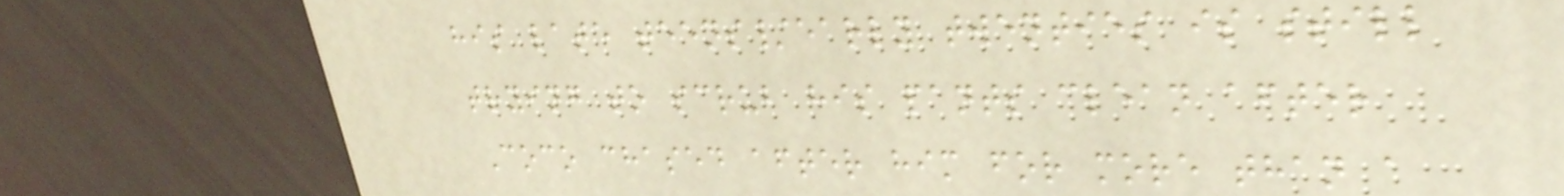his late teens/early twenties is still
trying to scrub his pants clean after
Coco chased after him for more than a
